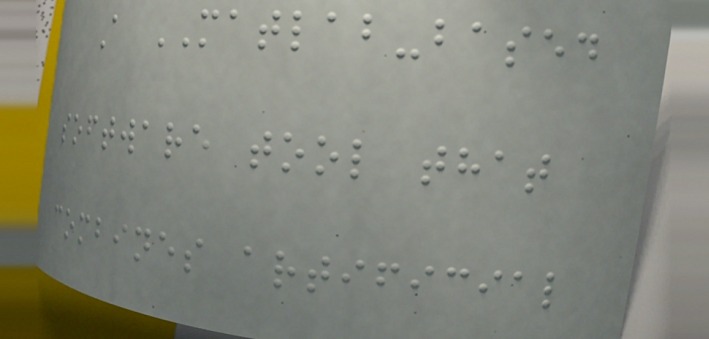A MATLAB-based
software tool that
combines artificial
